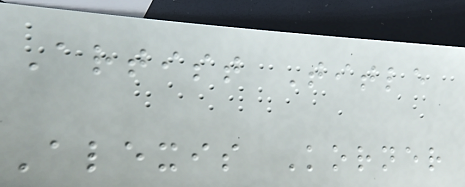Artist Title
Alexis Korner
